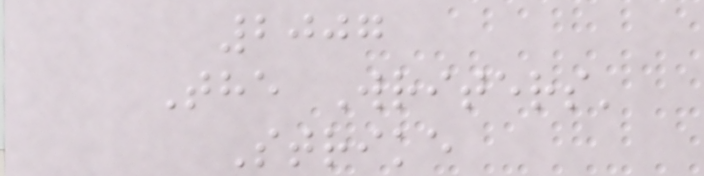2007
The Writers'
Strike
